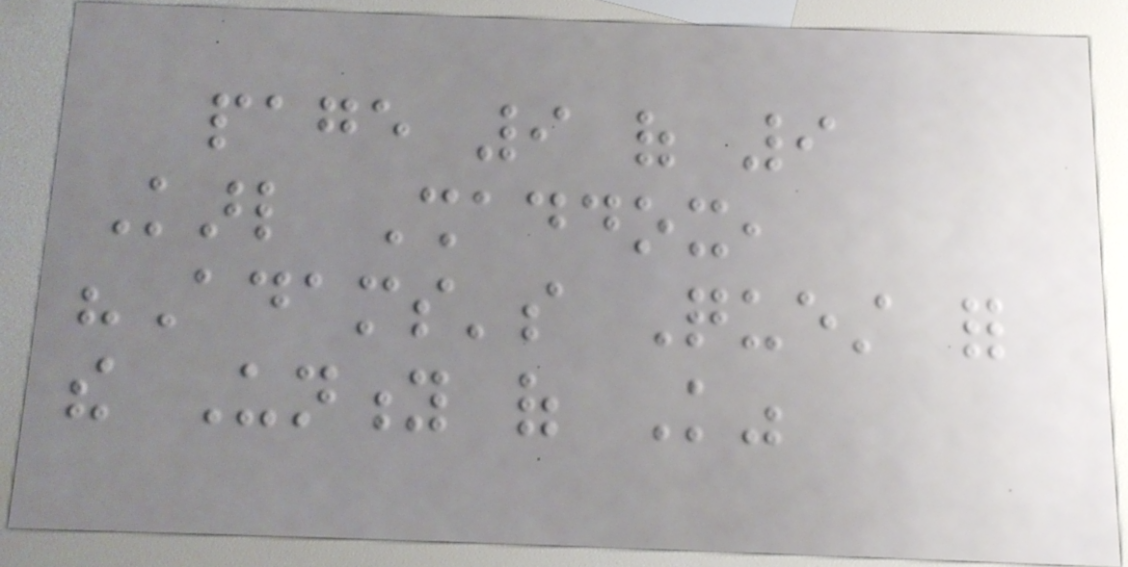page 9 of 9
Karl Shaddox,
"Adams's Quest for
the Unity of Knowledge"
